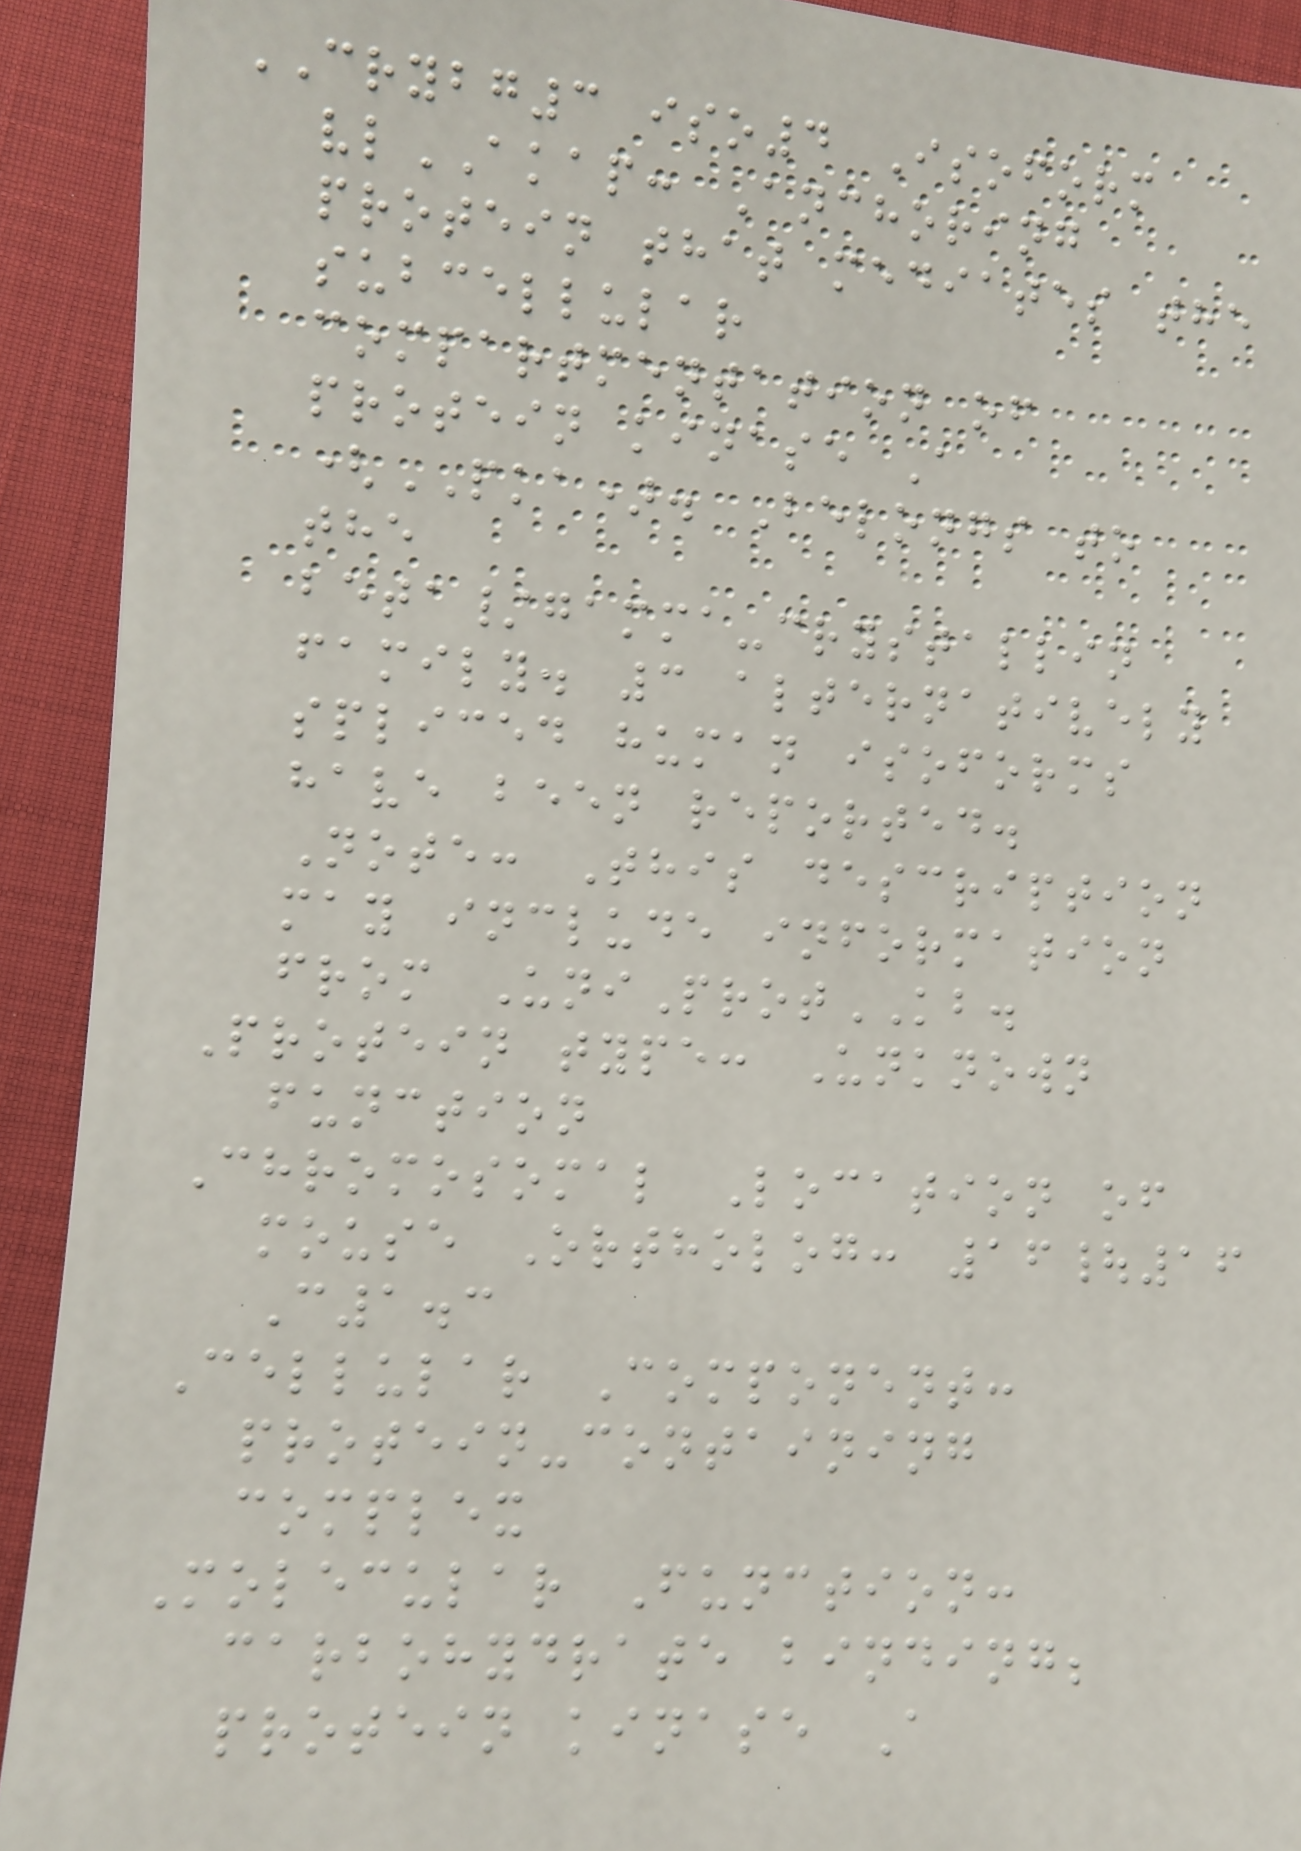CRYBG3 iso4 Isoform
vlAKAP: Anchoring
protein that mediates the
subcellular
compartmentation of
protein kinase A
(PKA). Belongs to
the
beta/gamma-crystallin
family. 3 alternatively
spliced human isoforms
have been reported.
Note: This description
may include information
from UniProtKB.
Protein type: Unknown
function
Chromosomal Location of
mouse Ortholog: 16|16
C1.3
Cellular Component:
protein-containing
complex
Molecular Function:
carbohydrate binding;
protein kinase A
